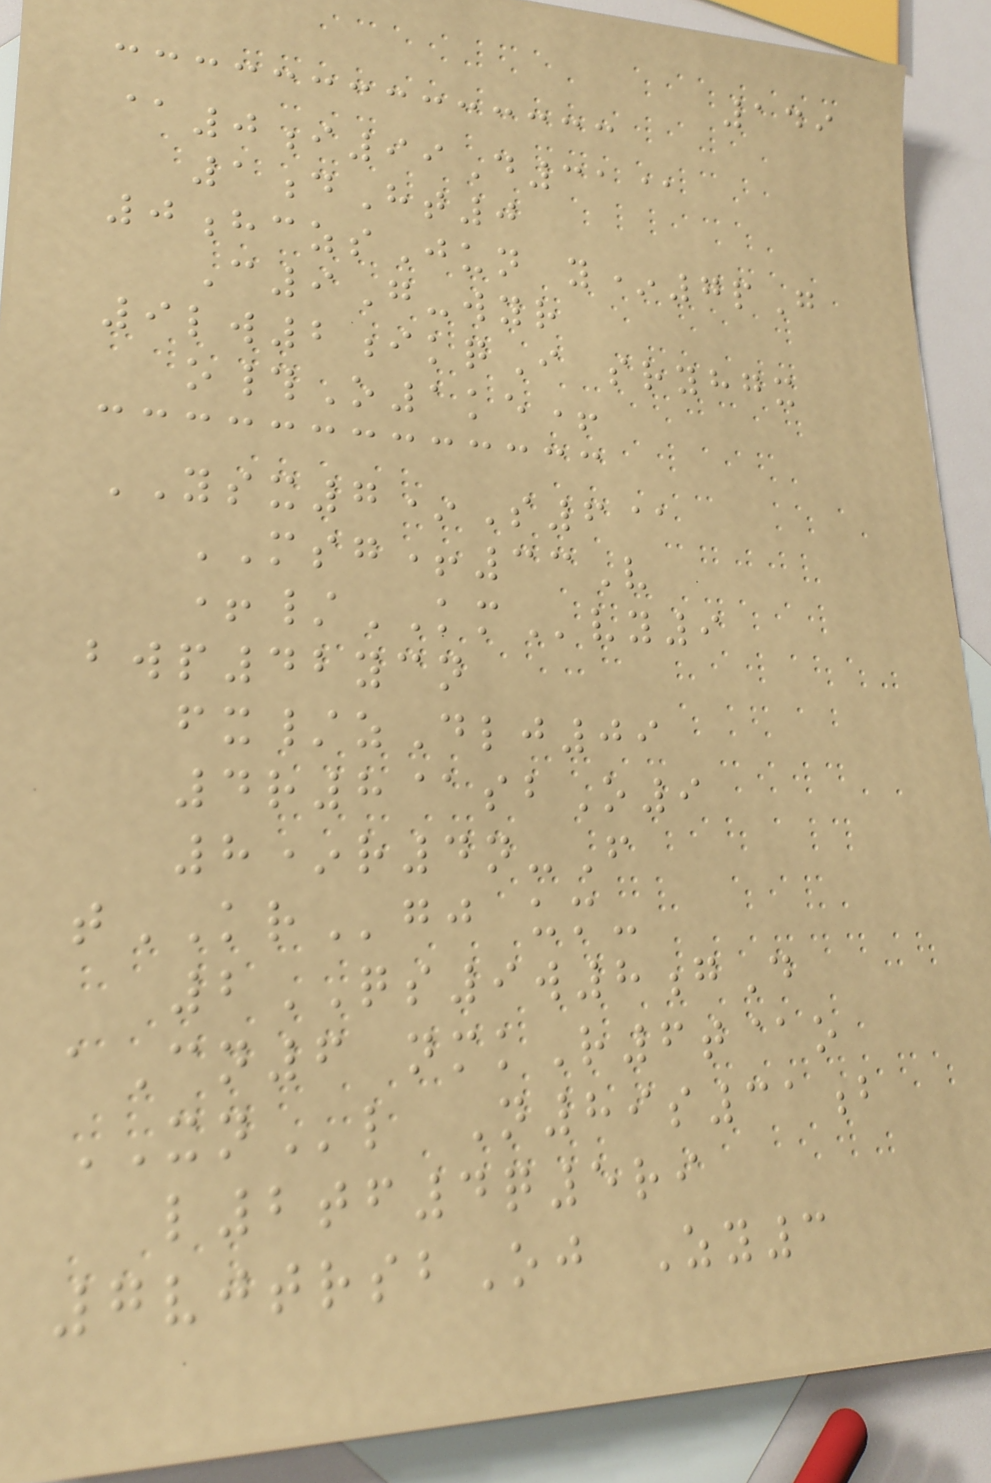149
@0i99D31@
1dHt0
0hczsJun y*7pG
C9G-wyr
9lw2ikqI sryhgx
o#O1ke+
YSX7*S6@
MSG+33V
+/KMvy9
bwp42ycn
fx/zDlj09
4r8@sbO9
8*r4n-F
tKRgj um-
2QS9w8gD
aCn6 nmkR6t@o
XNl N89s31b
l2tf4q5ri
7vjtrsbOj Zy3
